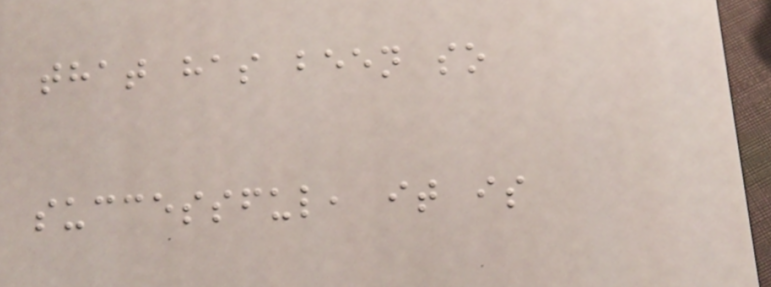that has been so
successful, it is
